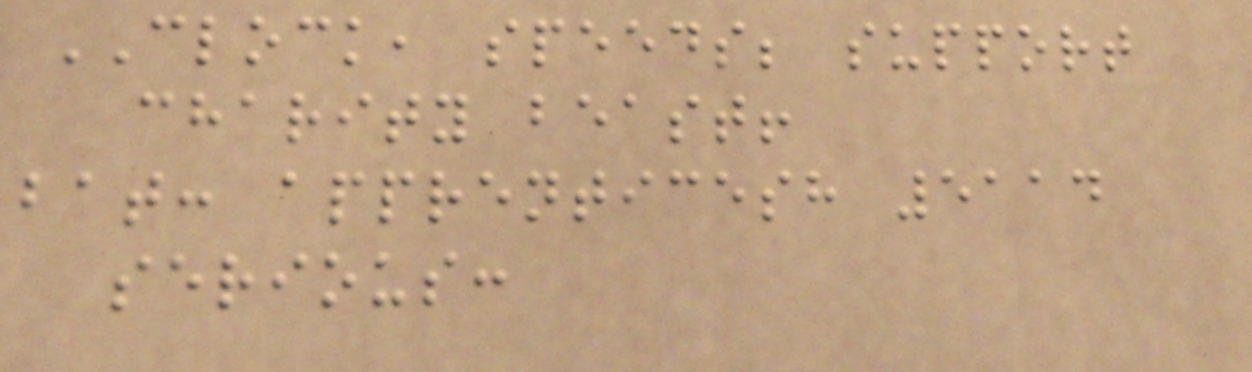CLOCK, speeds; support
charity beast!
bat: apprenticesh 5114
serious:
